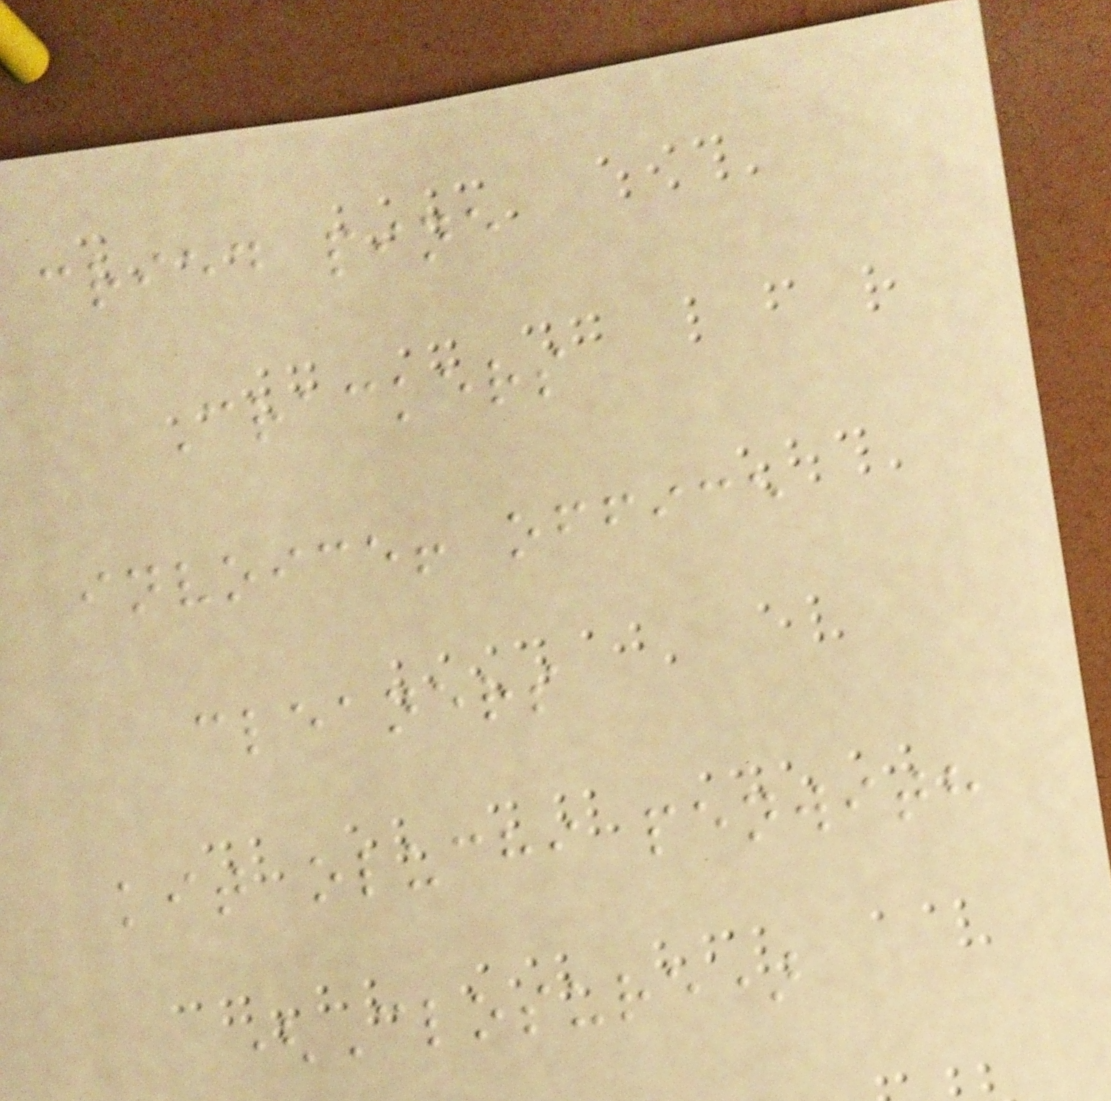cried pine
Crackers
invoice! office
cleaners
kit oluchi penwith
(Closure)
